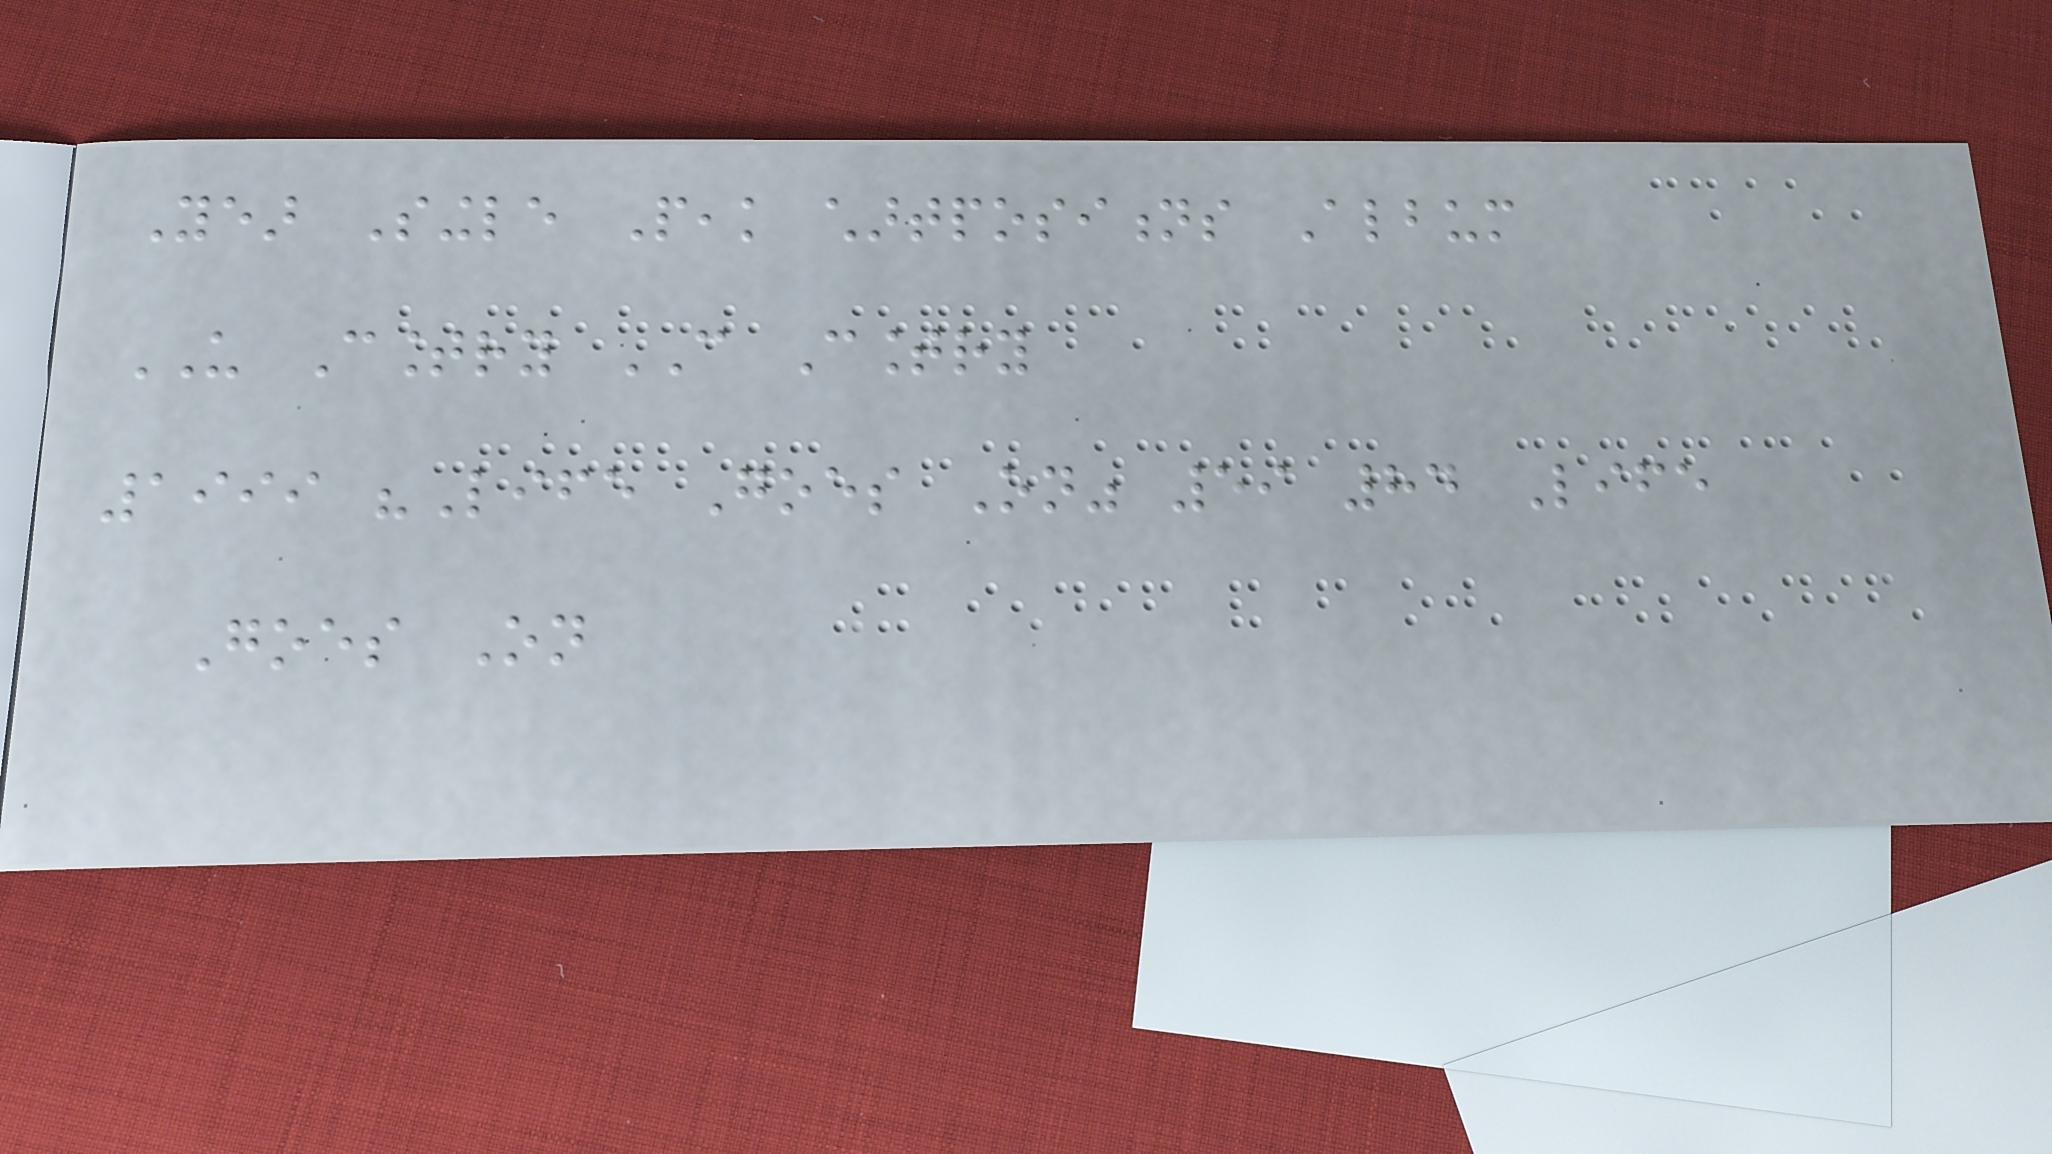Year Single Peak chartpositions Album
US Country CAN Country
1999 "Life Goes On" 59 84 Life
Goes On
